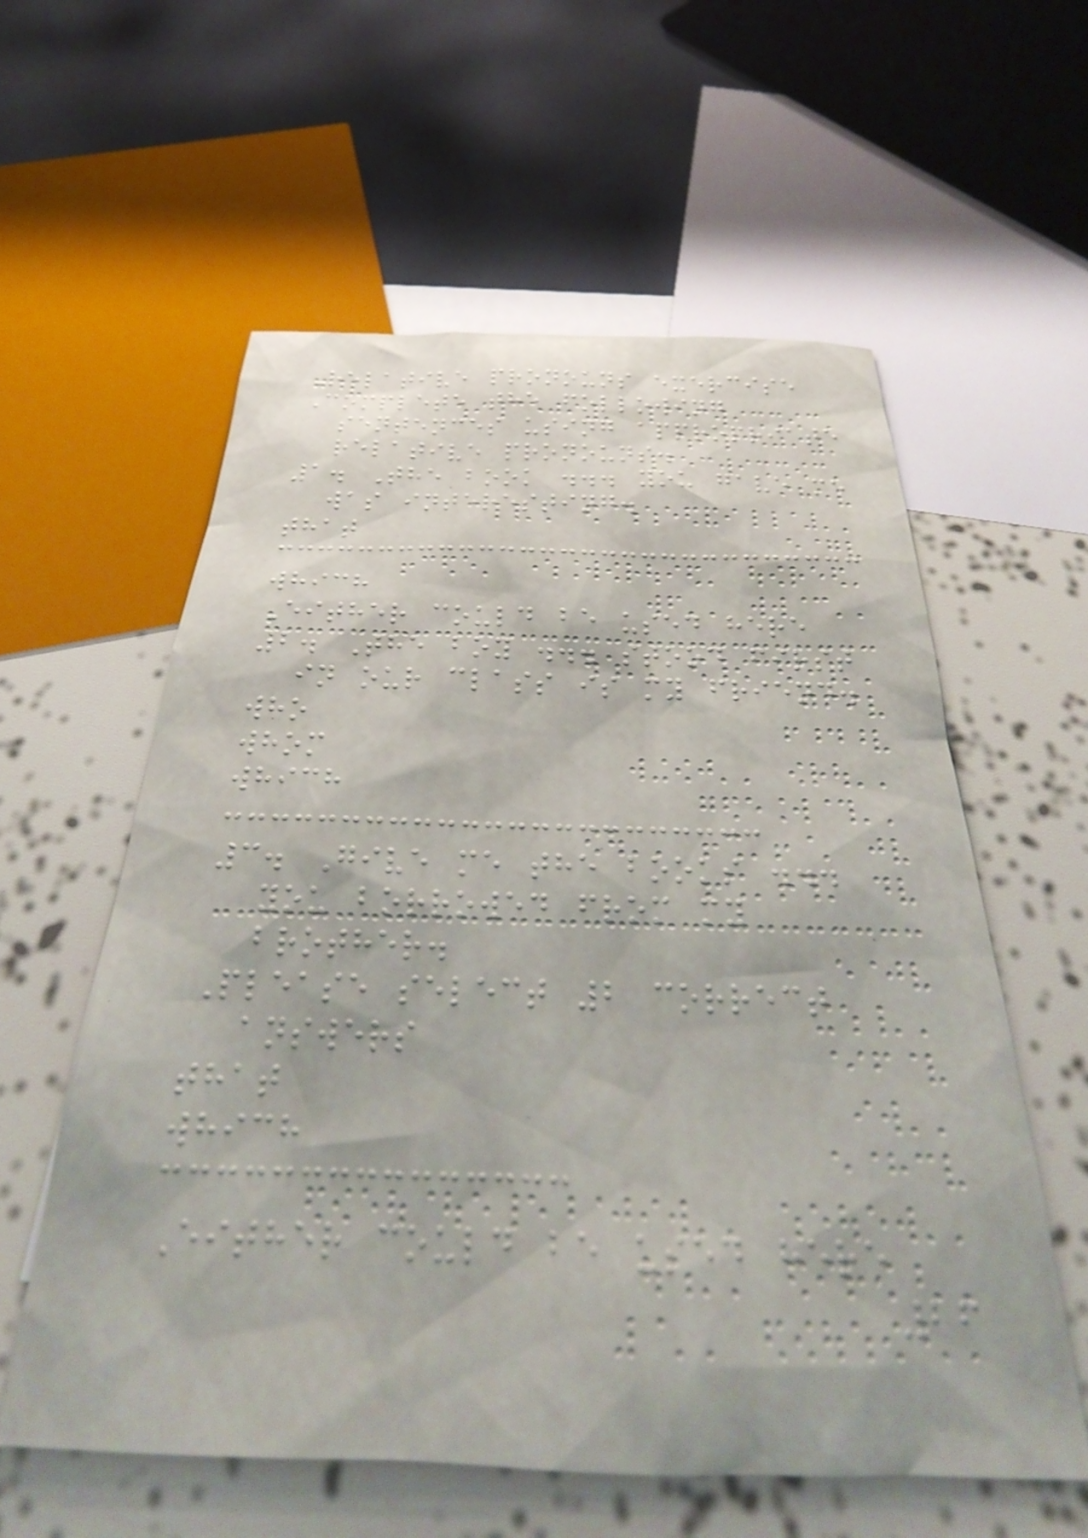Relative pronouns exercise
Complete the following
sentences using appropriate
relative pronouns.
1. The book ... you gave me
was interesting.
that
which
Either could be used here
2. The boy ... stood first
in our class is my friend.
who
whom
which
3. Give me the books ...
you borrowed from my
brother.
Please select 2 correct
answers
that
which
Either could be used here
26
